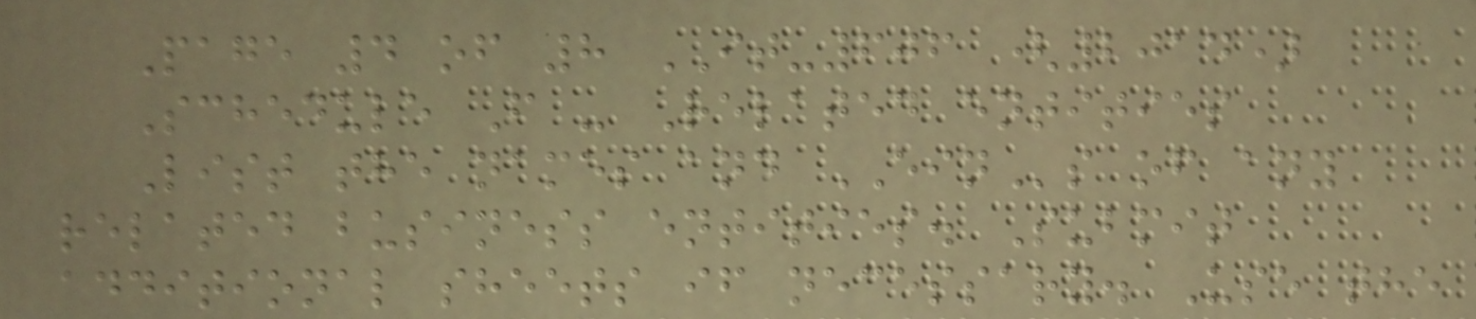Page 4 of 8 IT-606 (2014)
Schedule F - Related entities
List the names and EINs of any
related business entities. Submit
additional sheets if necessary. Use the
